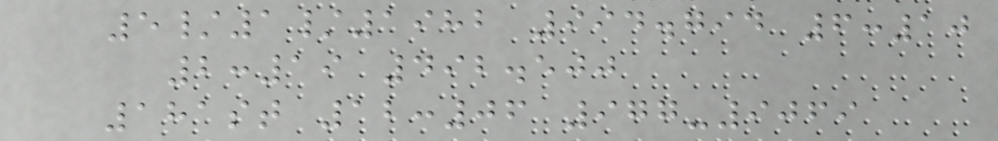5/1/1982 994.794 6:10
2:19 492.500
181st 12:06 977-9069
